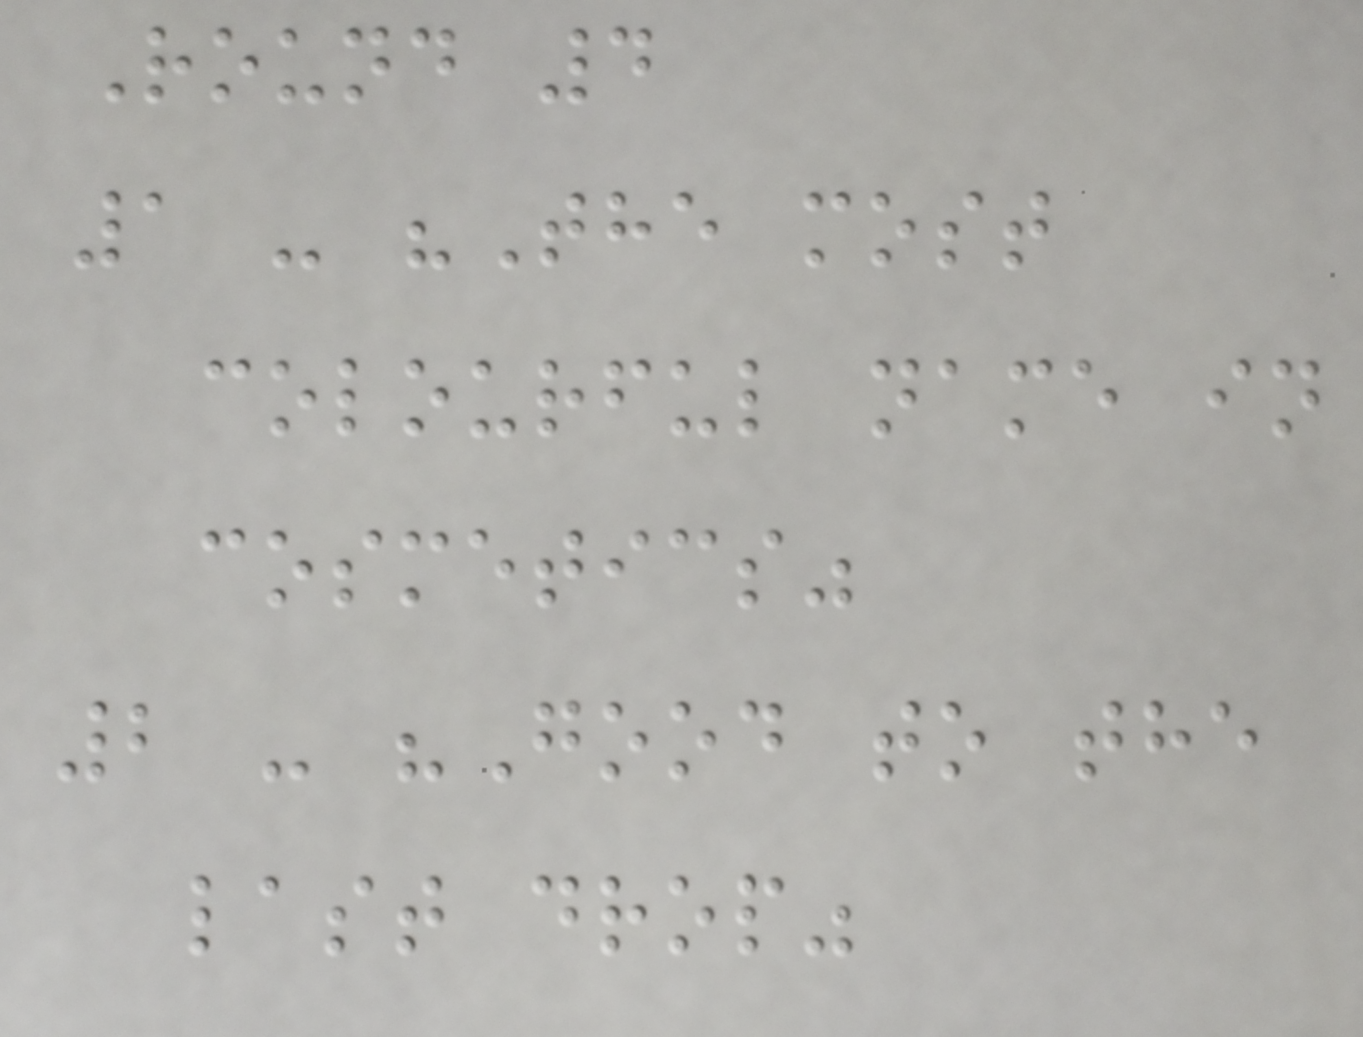Round 4
1 - "The most
colourful name in
cosmetics"
2 - "Good to the
last drop"
